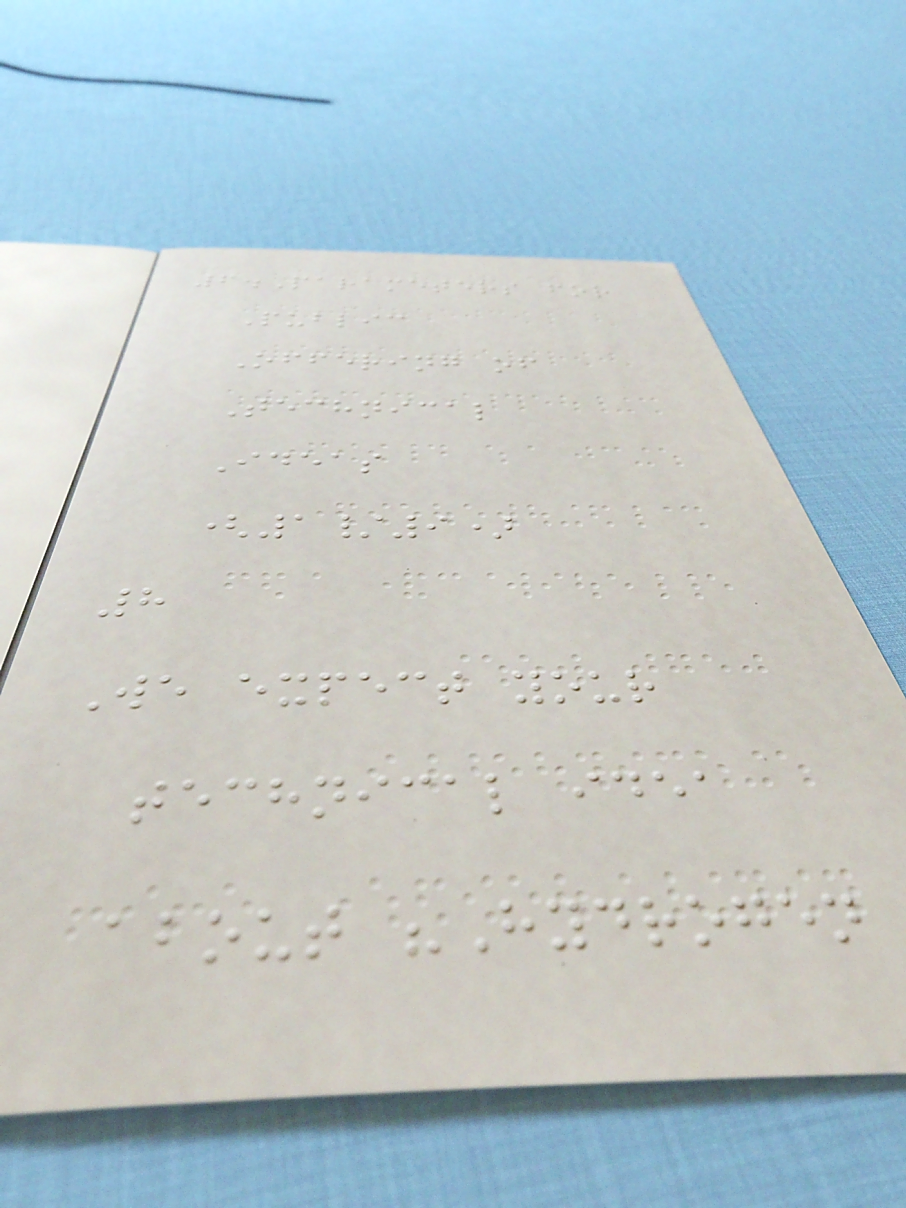6.Parameters for
Public
Offering of
Technical
Ideas
(1/9)
8
We expect your
technical idea
about "Hydrogen
